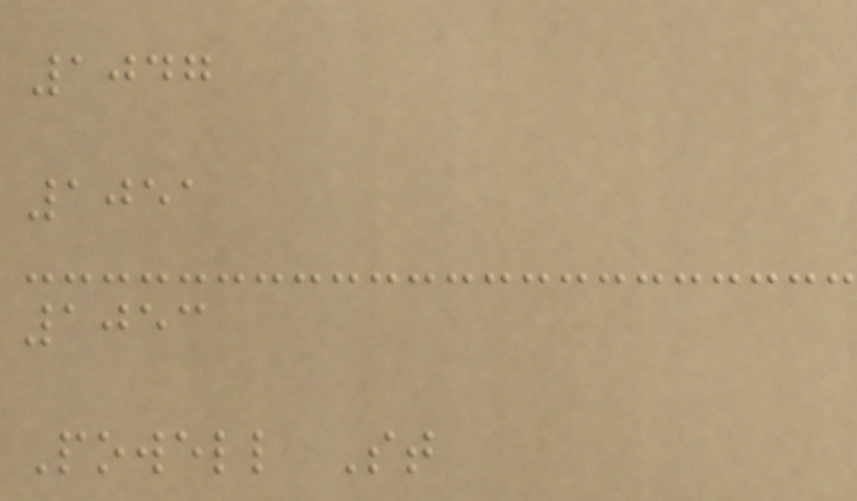1047
1051
1053
Powell St
